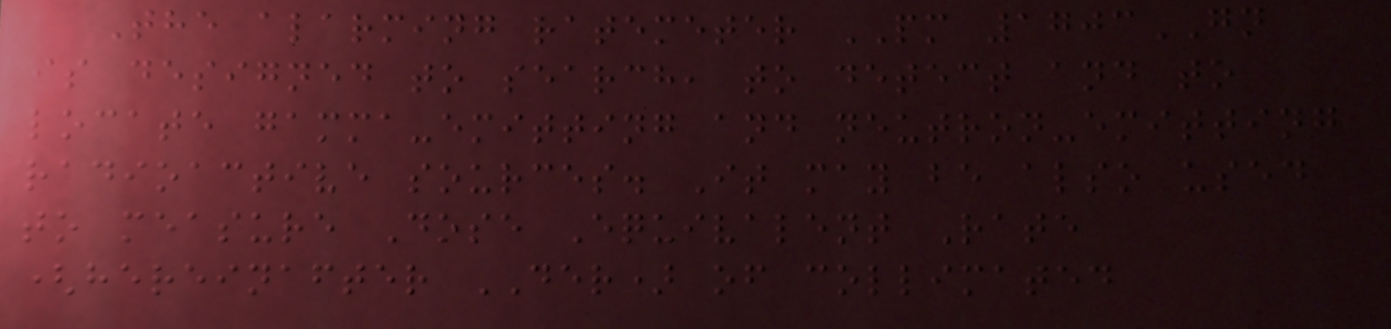The alarming ratemeter PM 1703GN
is designed to search, to detect and to
locate gamma-emitting and neutron-emitting
radioactive sources. It may be also used
to measure Dose Equivalent Rate
(hereinafter DER) of collimated
